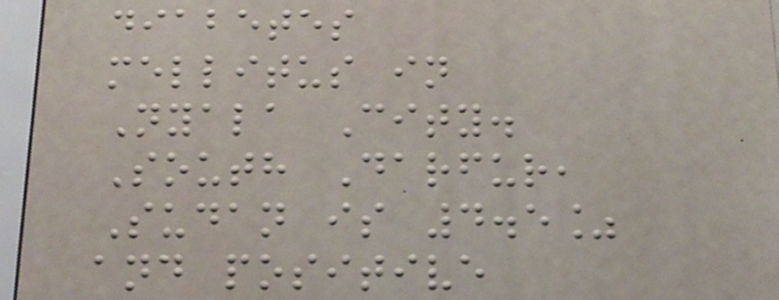diabetes
mellitus in
Nyala City.
South Darfur,
Sudan is 4.5%
and positive
